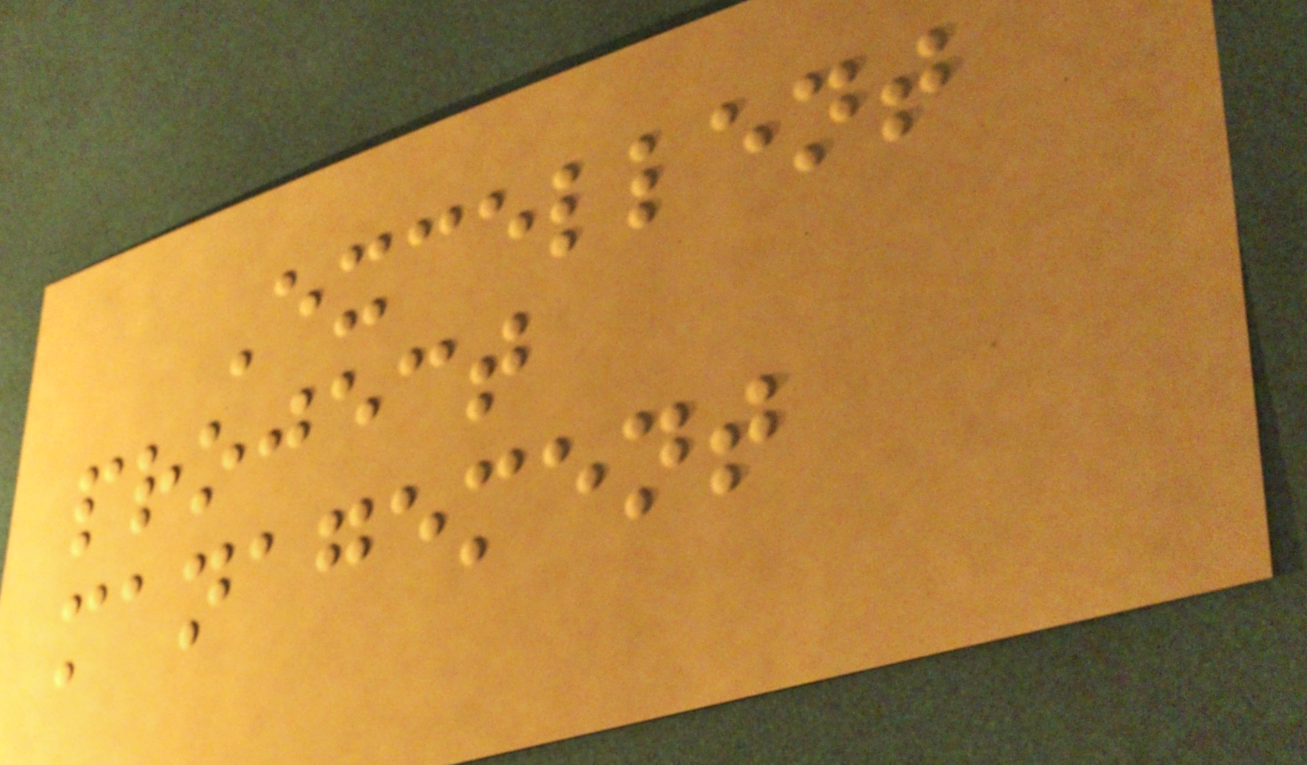Excellent
project
management
